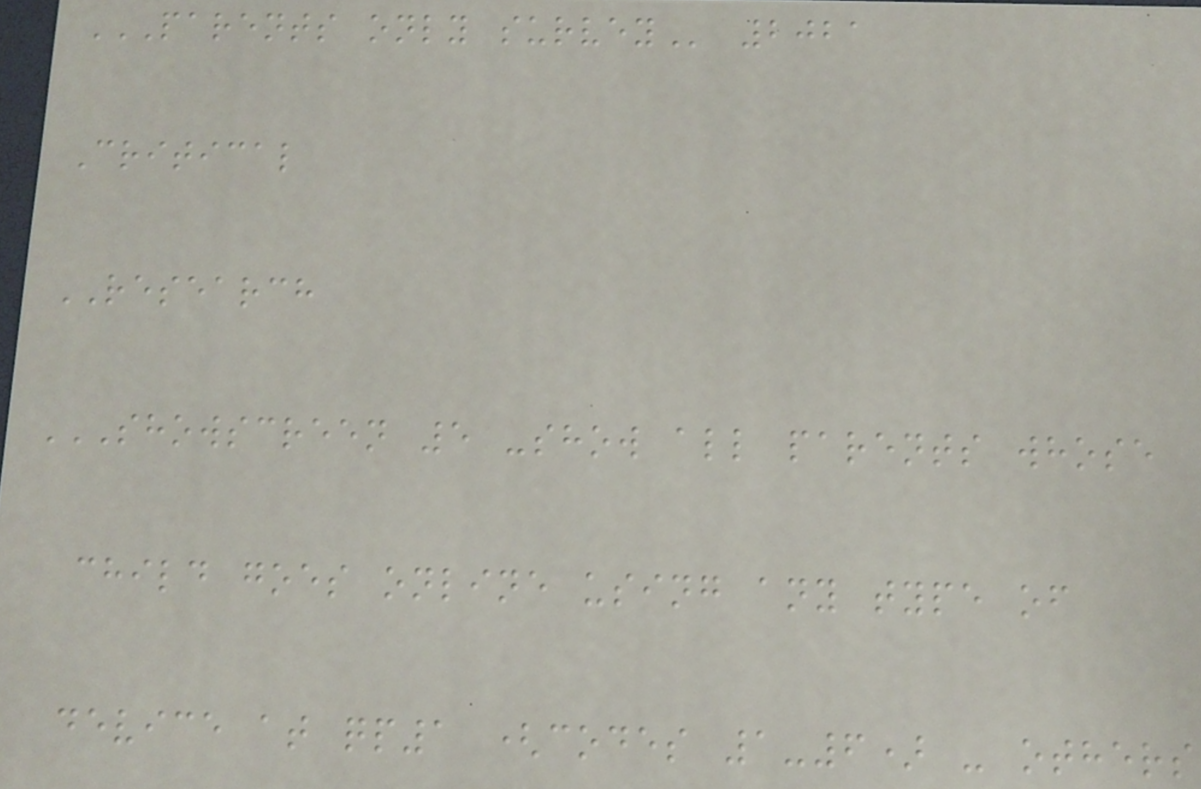PARENTS ONLY SURVEY 2021
Critical
RESEARCH
SHOWSCREEN 5 -SHOW ALL PARENTS WHOSE
CHILD GOES ONLINE USING ANY TYPE OF
DEVICE AT QP1 (CODES 1-6) - OTHERS
